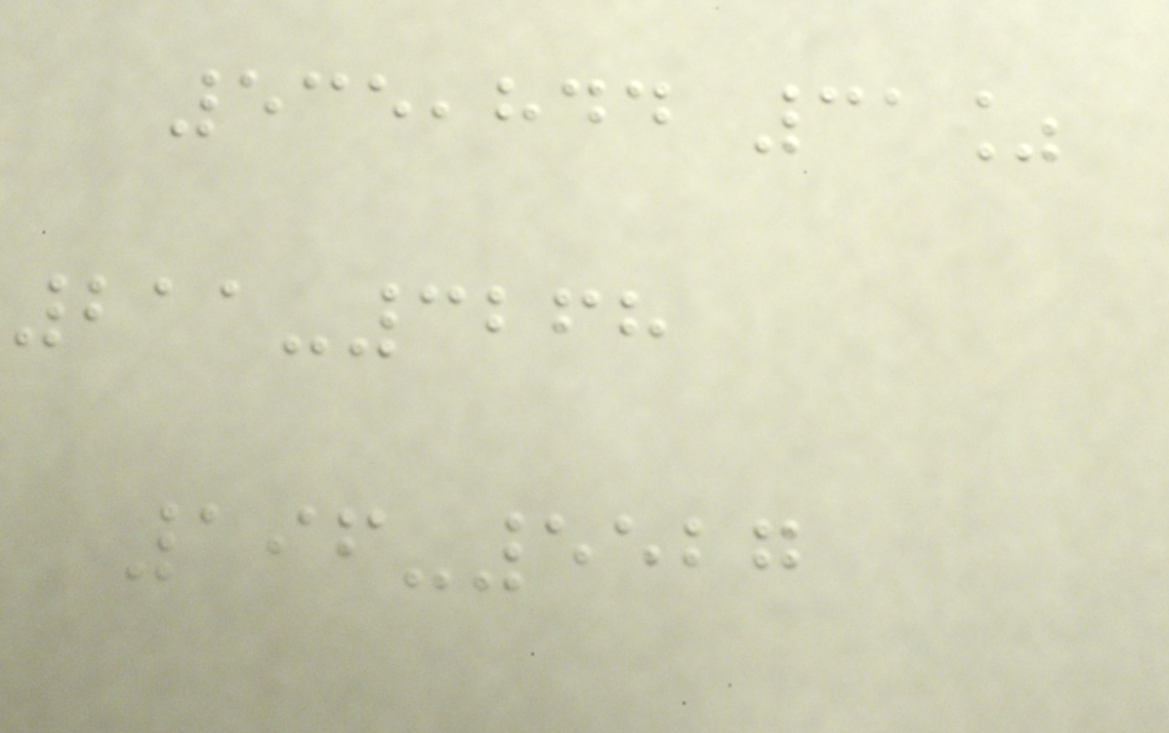535,844 31%
211-3268
196-5527
